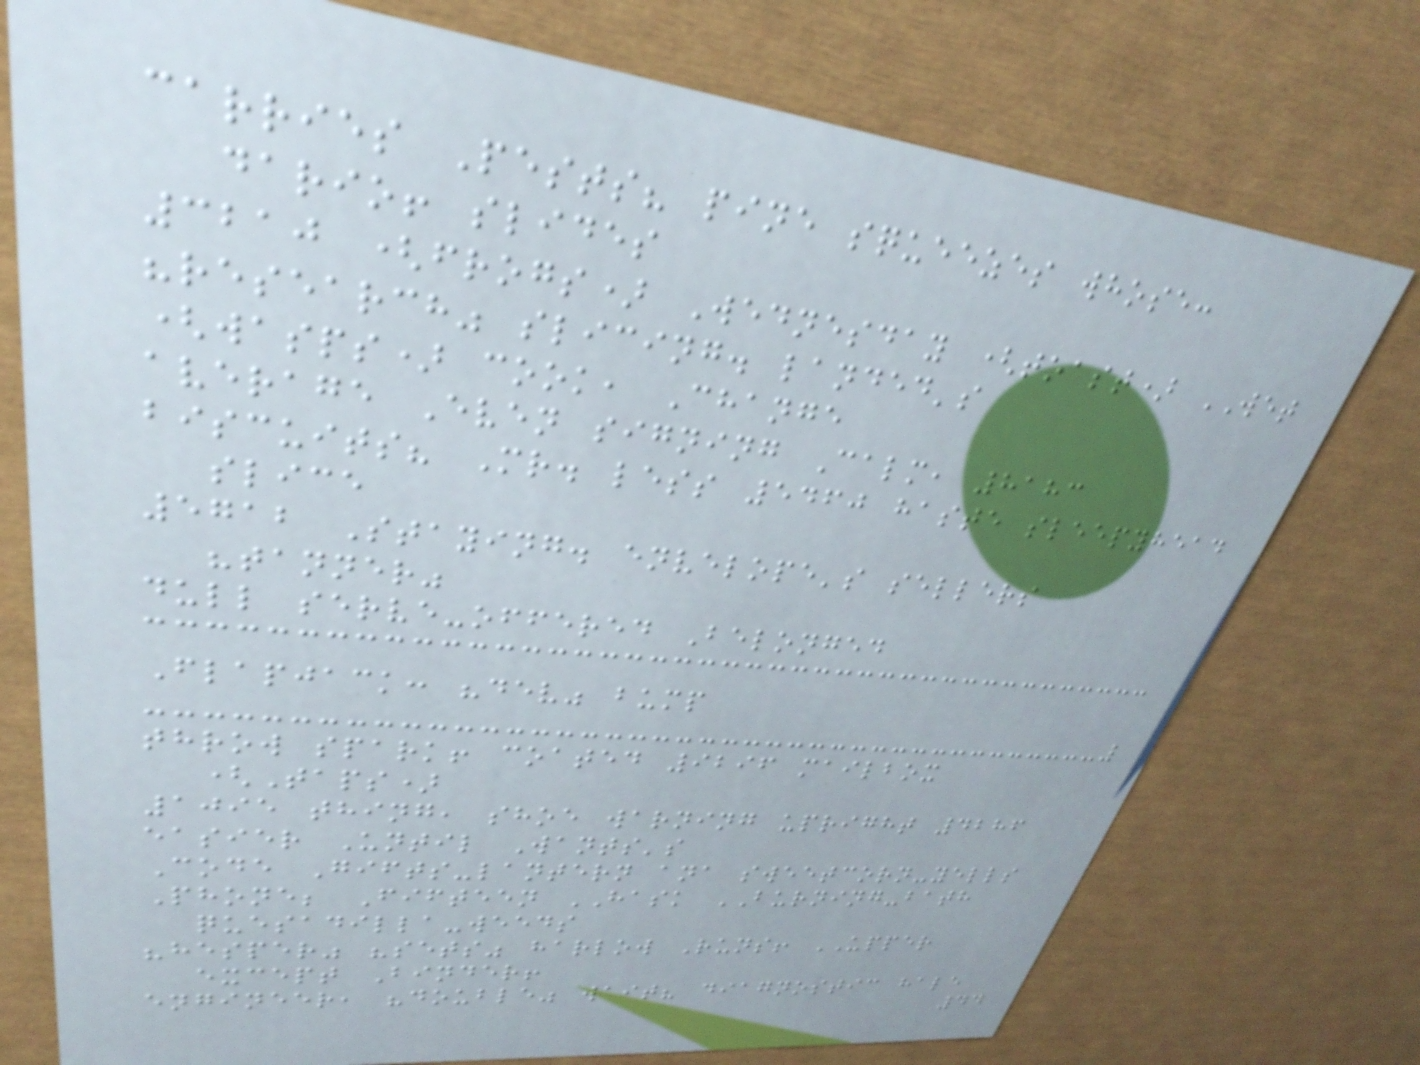carries Pests? pine squeezes whose:
dario! slides
3210 (frogs) Wednesday (toast) WET
"research" slicing. landed's
(wasps) cook, Change
average Even signing Calm, 8183
biscuits? Mr. less 5460 haste sleepyhead
slice
5712 Staying. envelope's sellers
"tanner"
dull serve-offered Belonged
Flapjack: "dev" bump
throw spark! coated 9296 mailbox
(Taps)
1095 thing, shoe warning upright 4286
easier Until Wants's
Code Gifts-lantern ana sweetcorn-yells
Phone; Fifteen HASK BURNING-bath
quesadilla-weeds
"hesper" "sets" harlow Runs! UPPER
except Binder!
engineer, "double" wait? diagnostic hale
44
